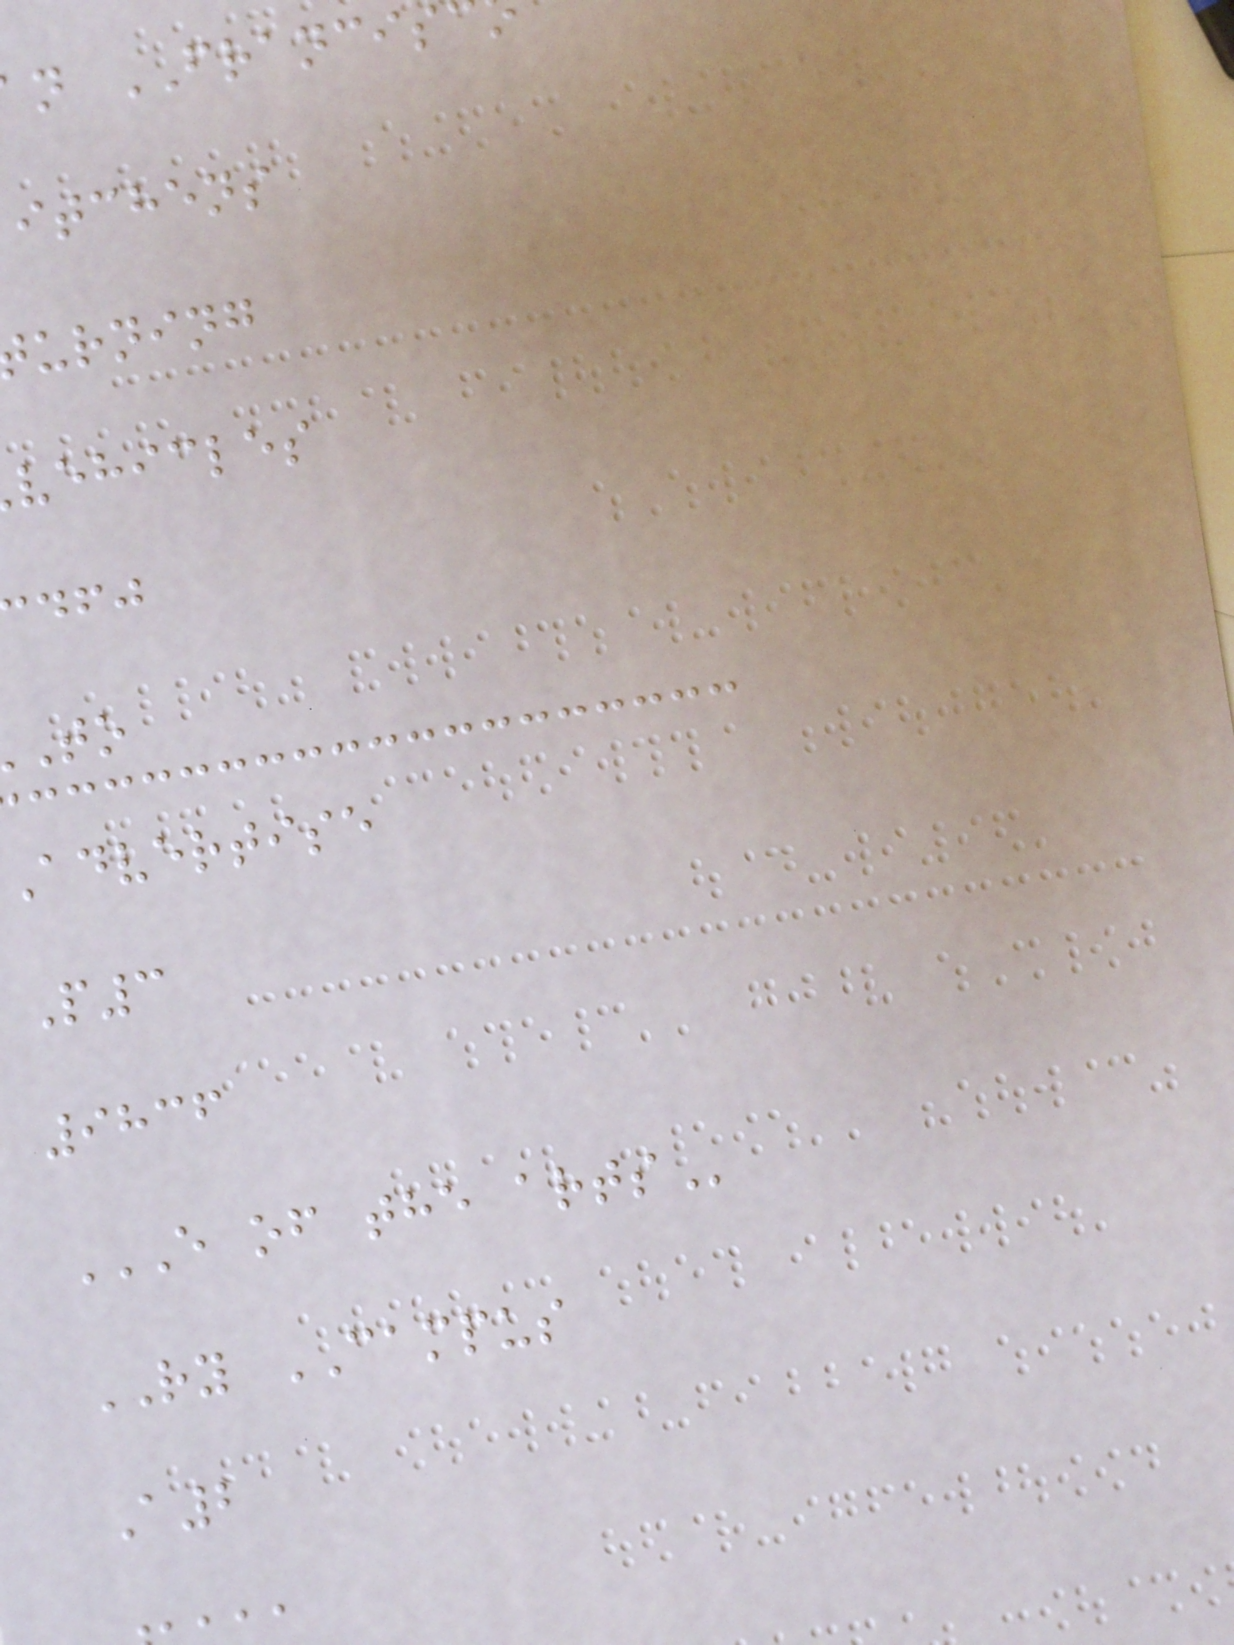n FRANCIS
itchens
urning
vehicles
Advertise
P3
9836
E OF THE ARTS
RY CAMPUS
A2
